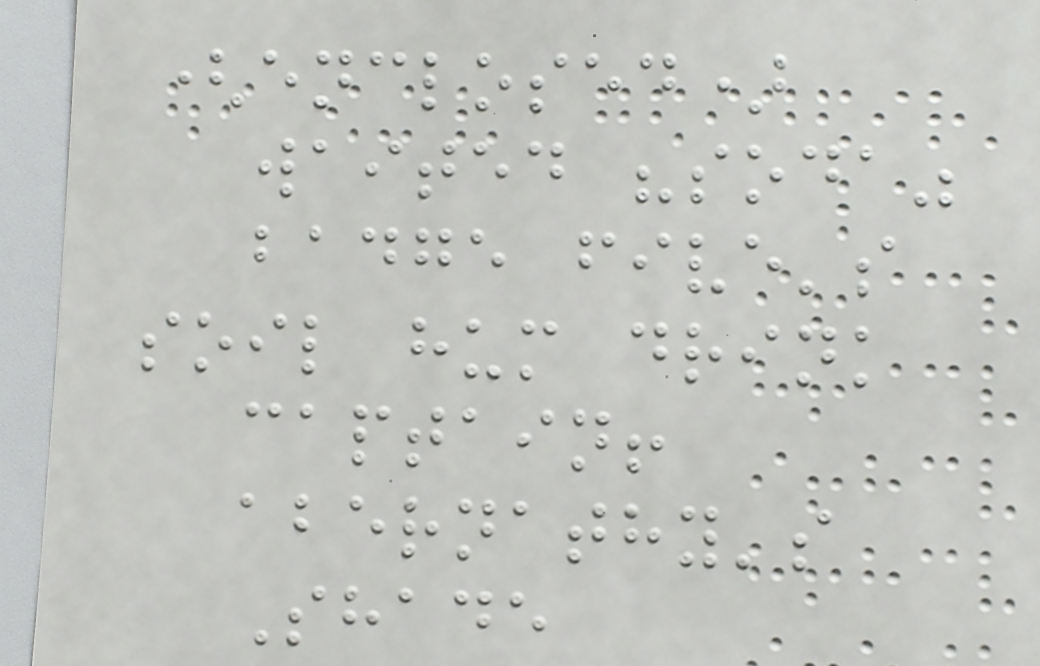(enclosed)
waited "soda"
badge five's
soil hum drink
captain!
abernathy's
Shade
